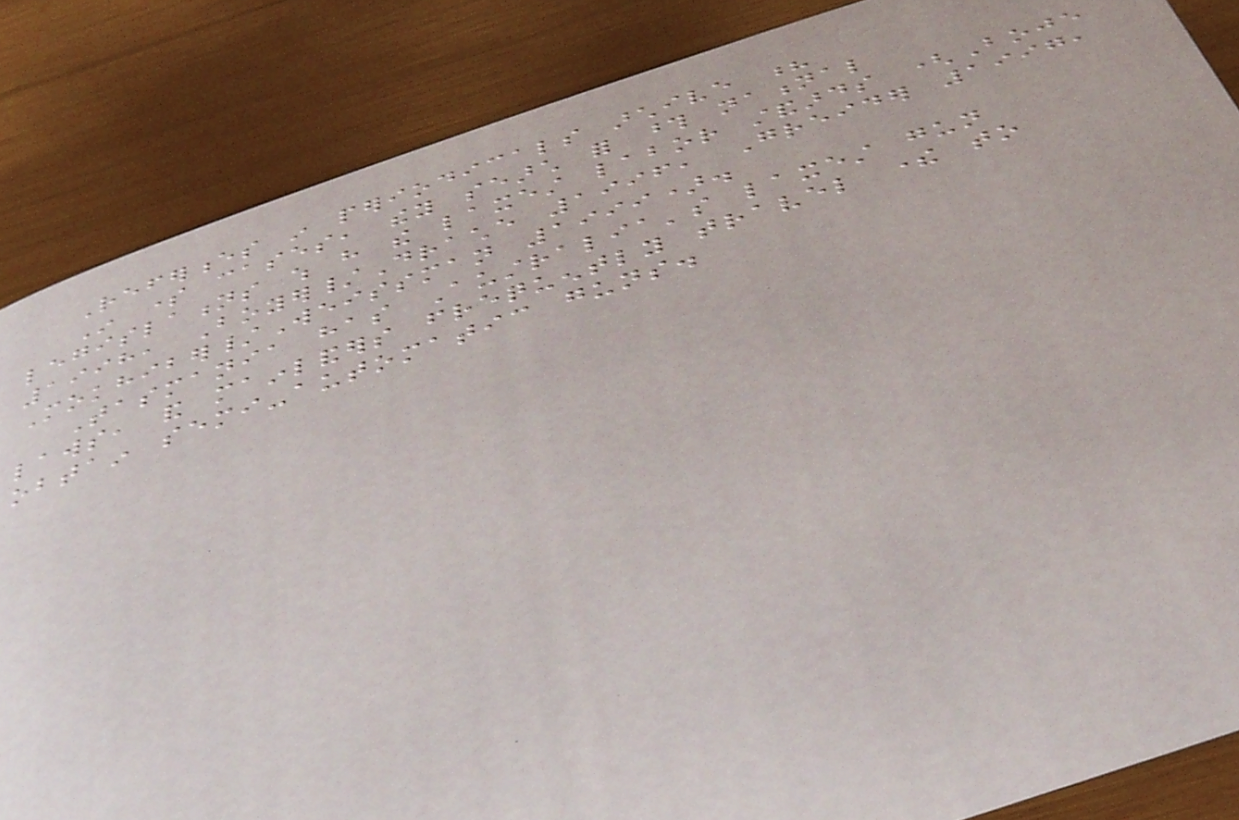References in periodicals archive ?
In some cases, they search for those national
legislations which have the laxest labor standards (Boje
1998, Boyer/Drache 1996, Greider 1997,
Mokhiber/Weissman 1999).
Tasmania has Australia's laxest gun
laws, and mainlanders frequently travel there to
obtain semi-automatic guns.
